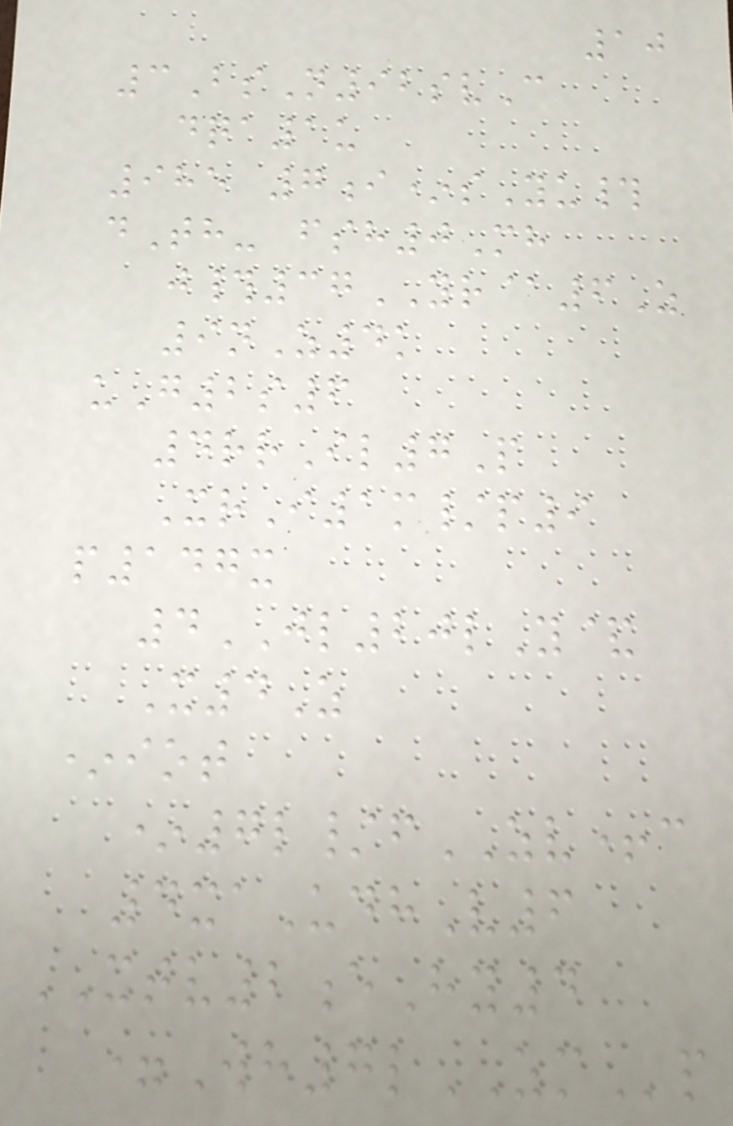10
3BsN92svC
dqa1u
985 7i*sYu#
dTh- fsh0Mh
j#37YR@6Z
9nZ4k
uG2s6
4rrIl7P
XrI1m/p9
p147x
4JL20lY&
X4Z
*iot
*7l/fZV+c
4xaUdhV6
XTV2eHy4
=Wh7lZMp
